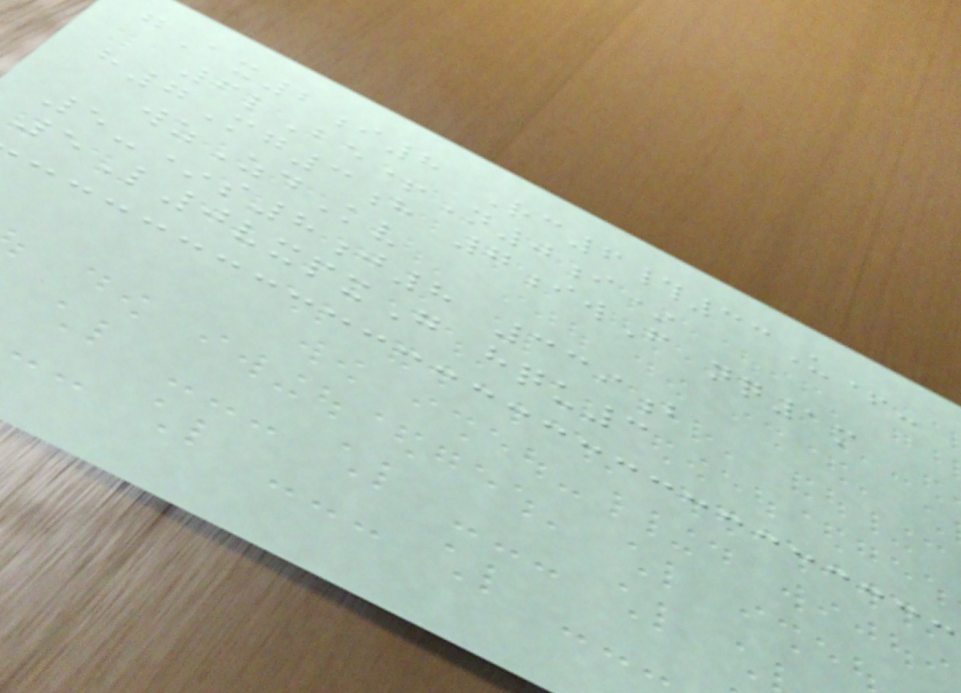gAx2i8 Rc6#33U+-
6lBe+N0i*
h7Mg3h 7iwF nq1m
wzZdKv
5-*s8j8 339b
5L0vxpxG hqu3
